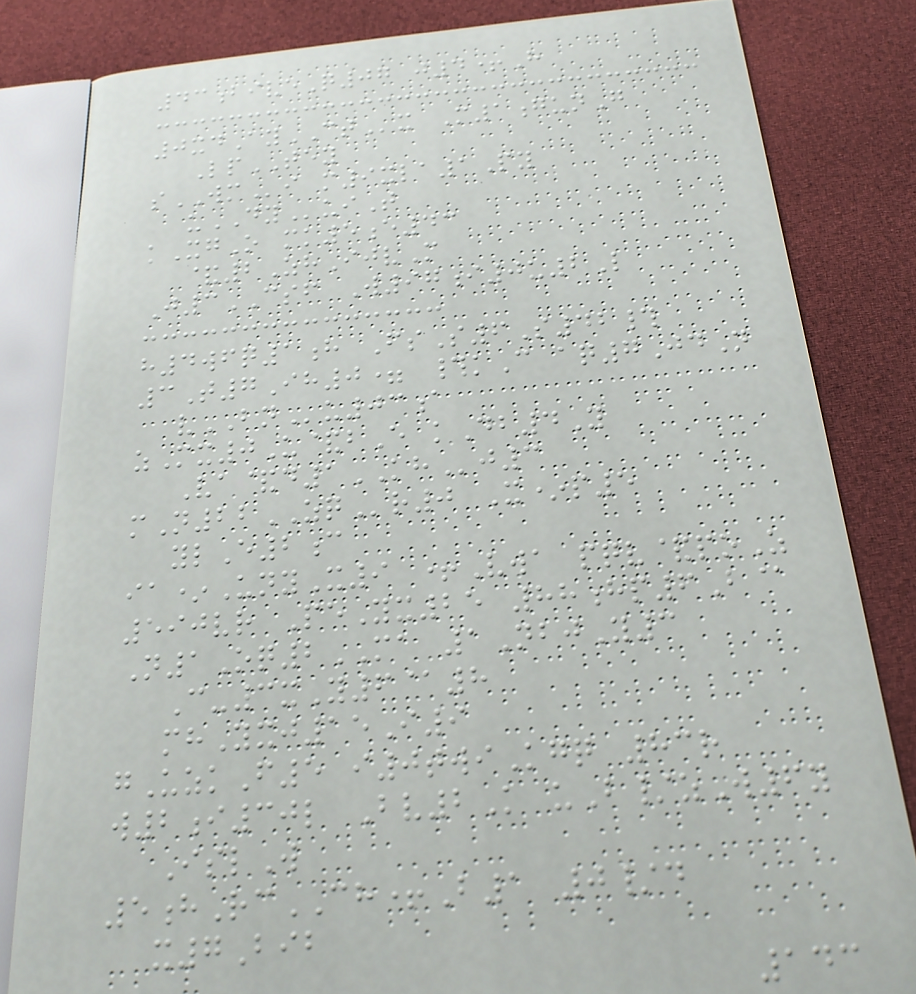43biveQ07 j4+H
0xdAyCTx M1gunG
LpTEY
sWMi m9xla1Py
uDYuiT
kXgO mk5e43
&2ZhIjvM
J3CSF W97i0u2L
h4wfq1h FsS6S42#
3T7Ih0= #kC aq7JdN
vBNu03a
zMx0U&bE kDb4Y
Va&d1KHj3
mN22ZQr0 X*p5
ylE2c
ia*UnyX9 +Vwa pqv&poZ
590vr PeYx25 88hp6B@
N1Oq2MA 1NbjY3
C-3xY6@8
mhYxj15I9
gUzkF5 i0twiKgq 83r
w2i30l Bv2K uB/zW6y
IslW
5hRcCH+B1 0/d
x7Bib
143
